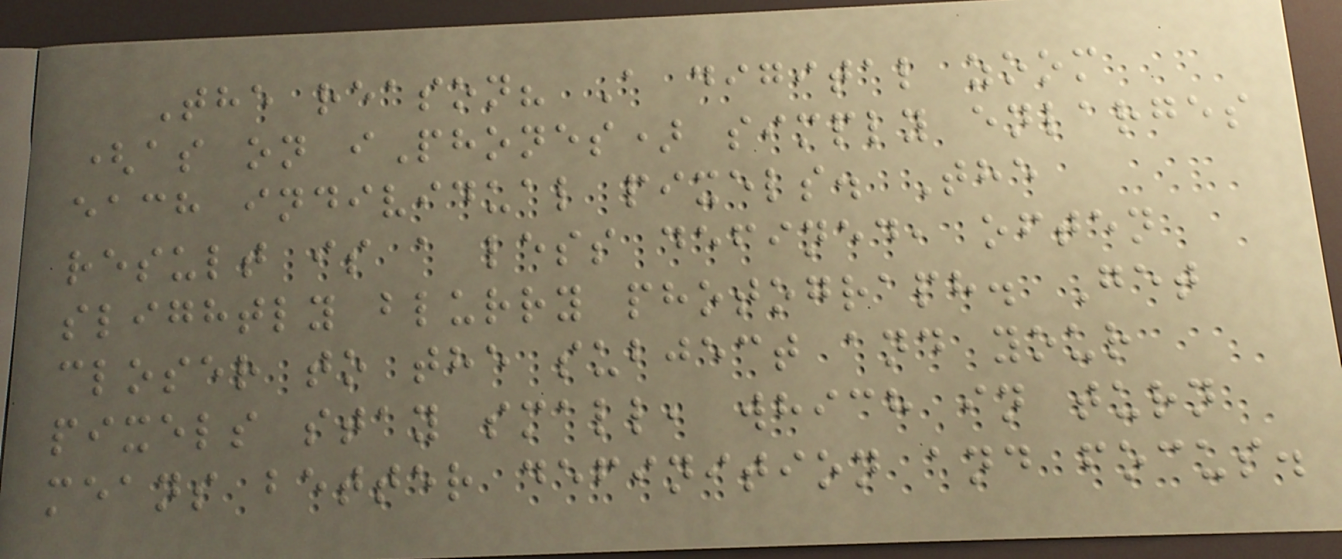The reason? A digital zoom
(as on iPhones) simply enlarges
each individual pixels. The
result is a less defined, often
slightly blurry photograph. Get
closer to the subject and your
pixels stay small, which in turn
means better definition and focus.
